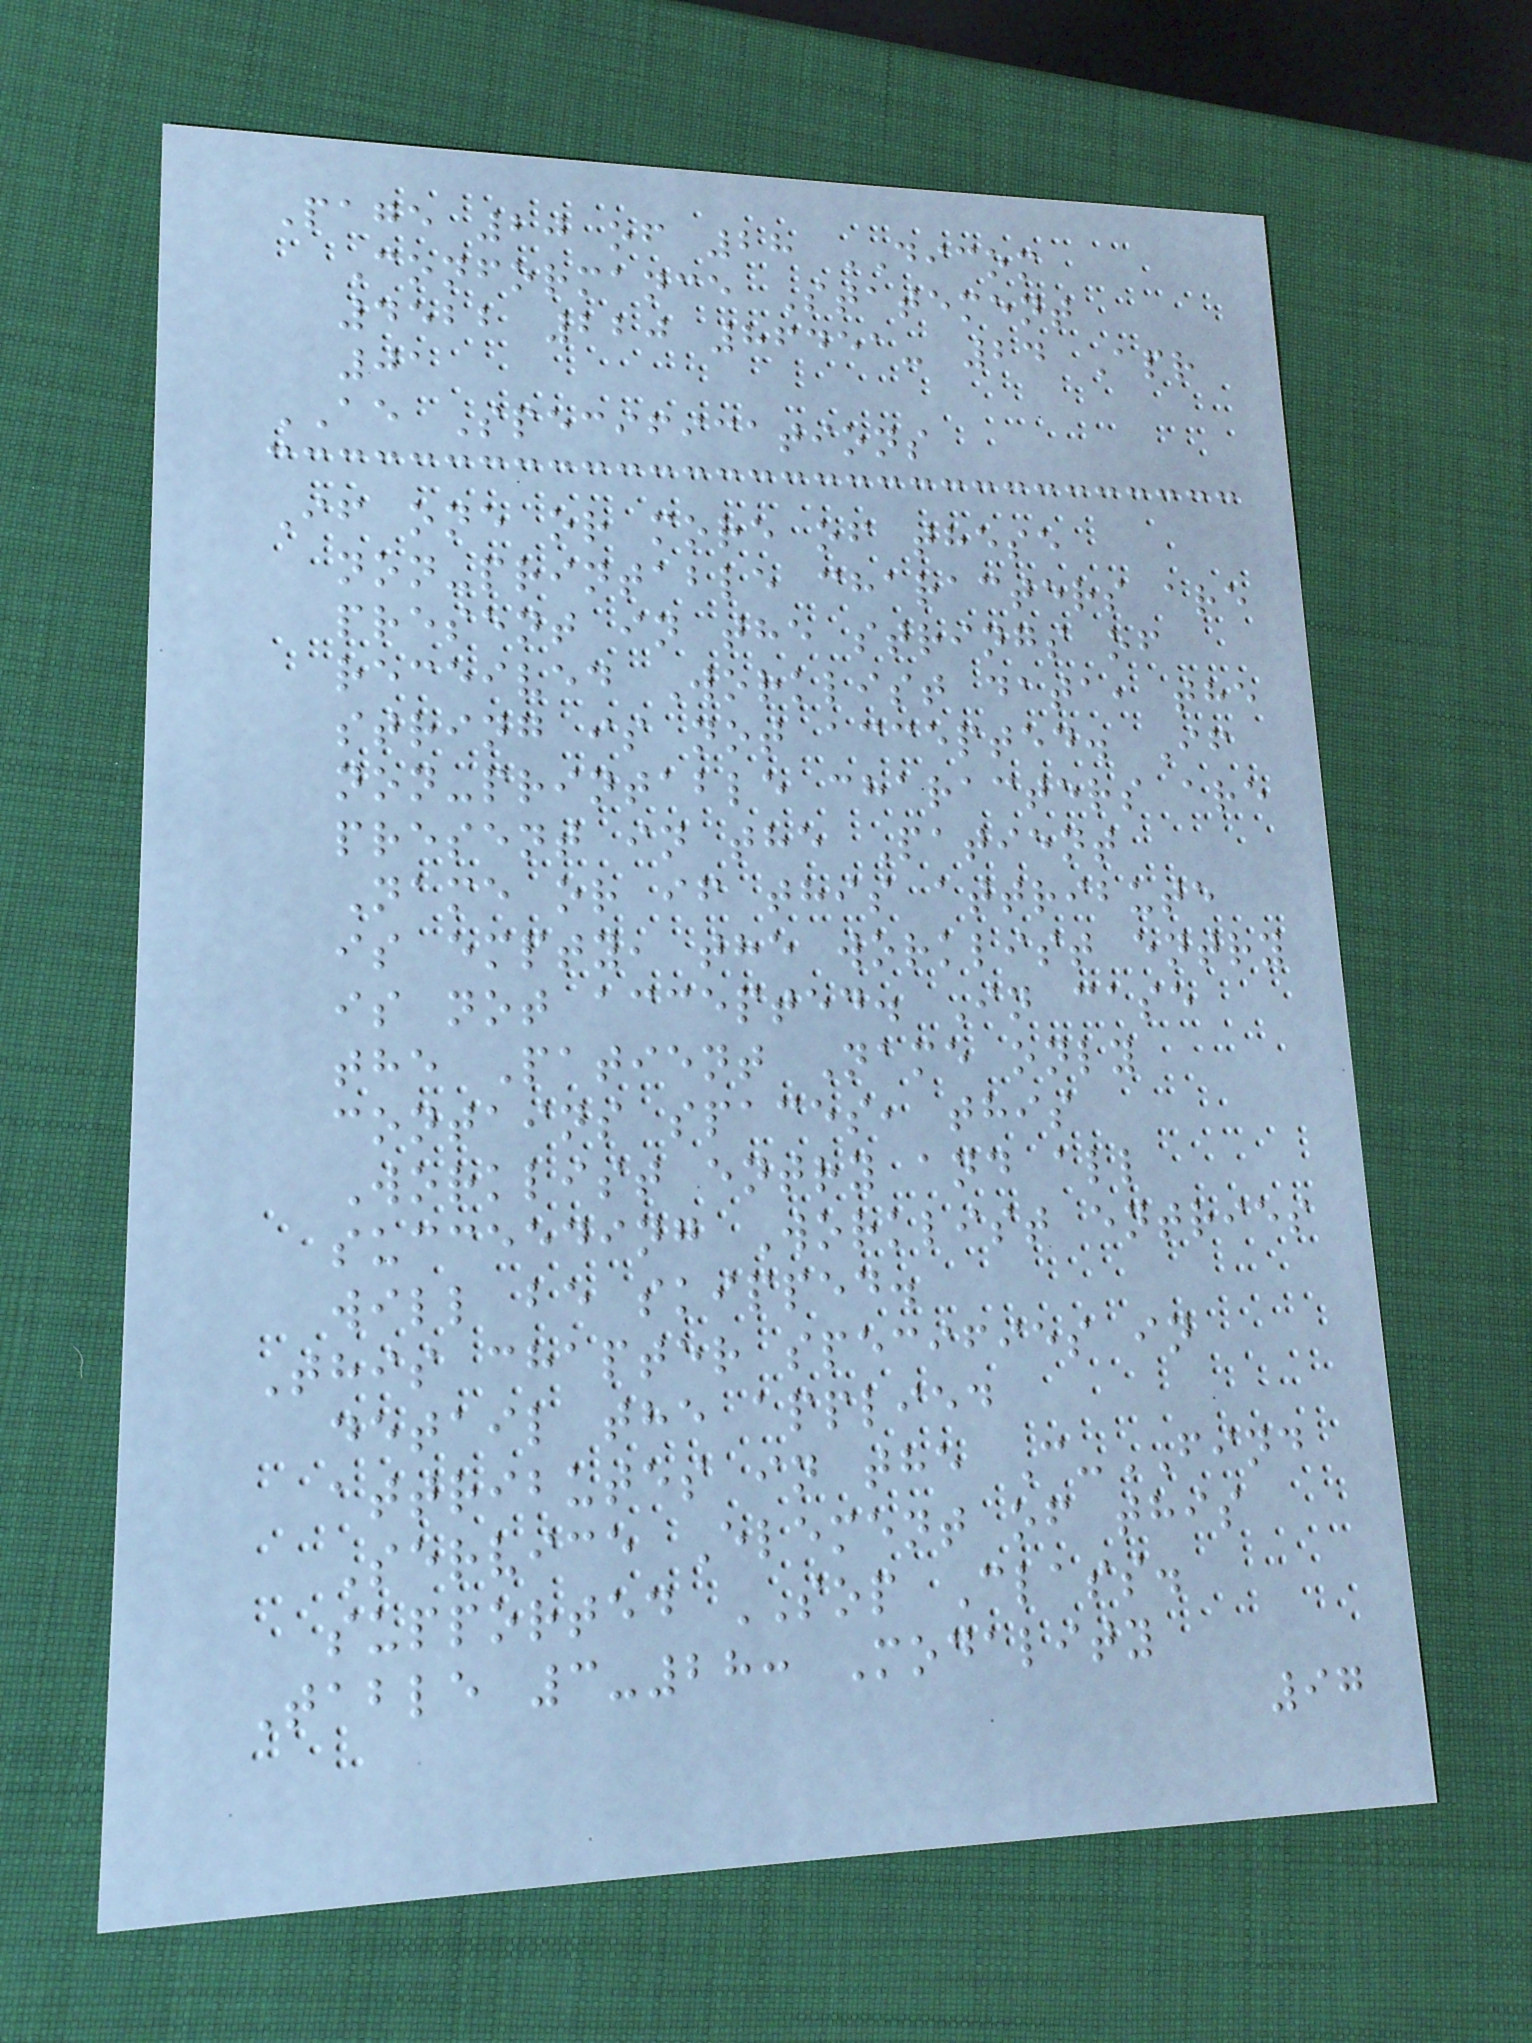Page 20 of 28 DICOM
Conformance Statement
4522 220 86451- 24 Apr
01
AE Specifications
If one or more of these
non-printable characters are
present in the strings of
received Worklist data, the
string is not accepted. If
non-printable characters are
present in the Patient
Name or if this attribute
is empty, the worklist entry
is not accepted. In case
the Patient Name only
contains spaces, this
Worklist entry and all
succeeding Worklist entries
will be skipped.
This chapter specifies in
detail the applied
attributes in the C-FIND
Service Element of this
supported SOP Class.
Table 3-28: Modality
97
